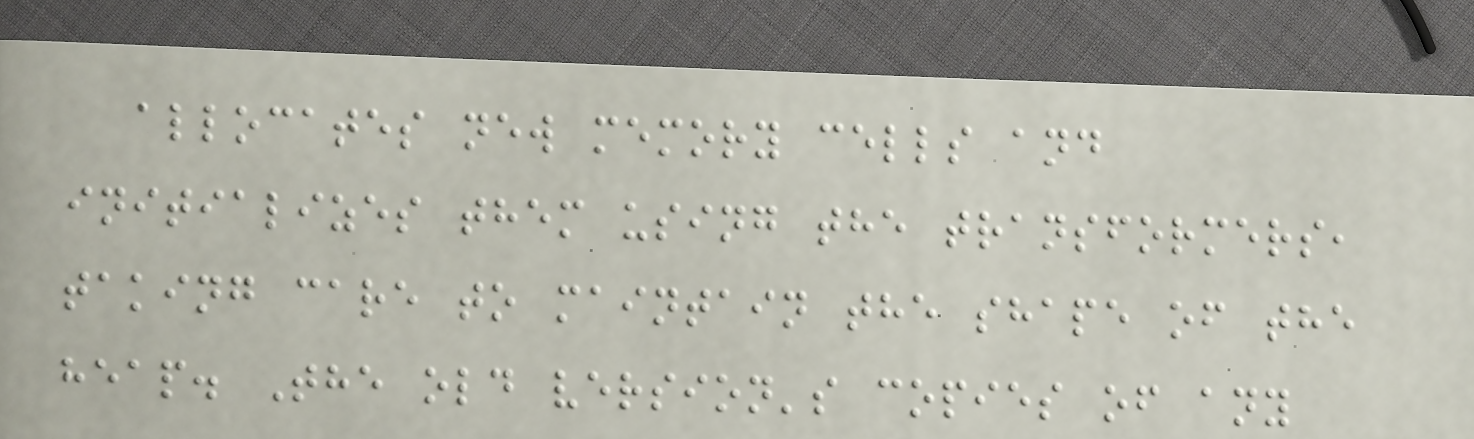allocates new memory cells and
initializes them using the transformers,
taking care to maintain the shape of the
heap. The old version's copies of any
